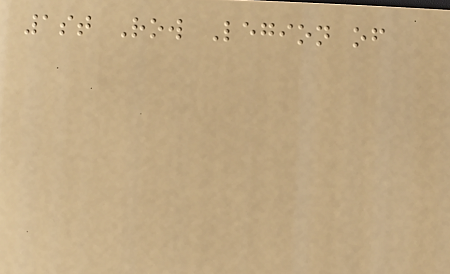1st Row Legion of
